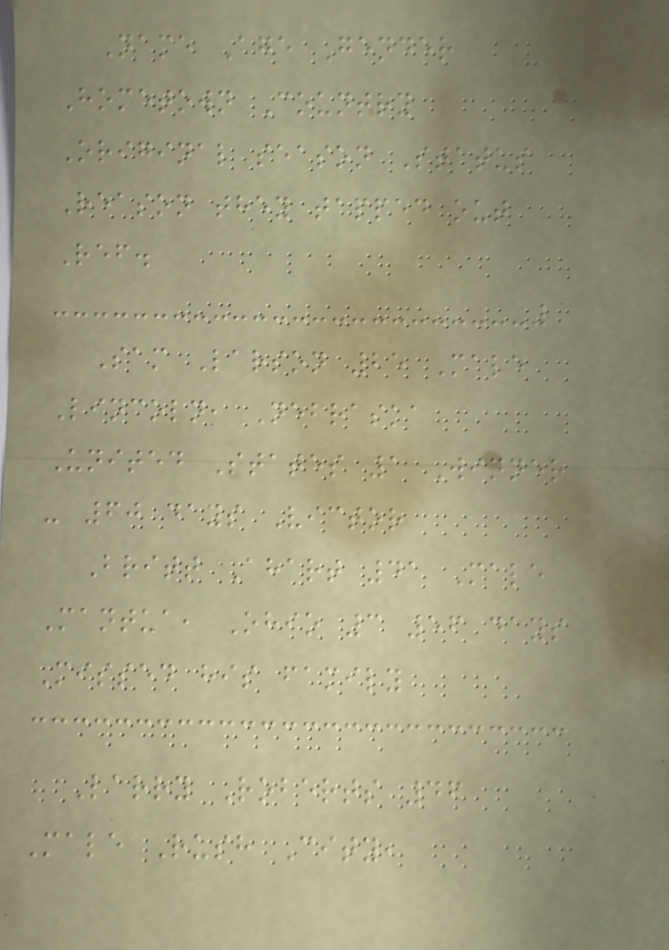Name Age Gender
Hometown Country
Original season Status
Reason they tapped out
Ref.
Sam Larson 25 Male
Lincoln, Nebraska
United States 1 Winner
- 60 days Victor
Britt Ahart 41 Male
Mantua, Ohio 3 56 days
Missed his family
Larry Roberts 46
Male Rush City,
